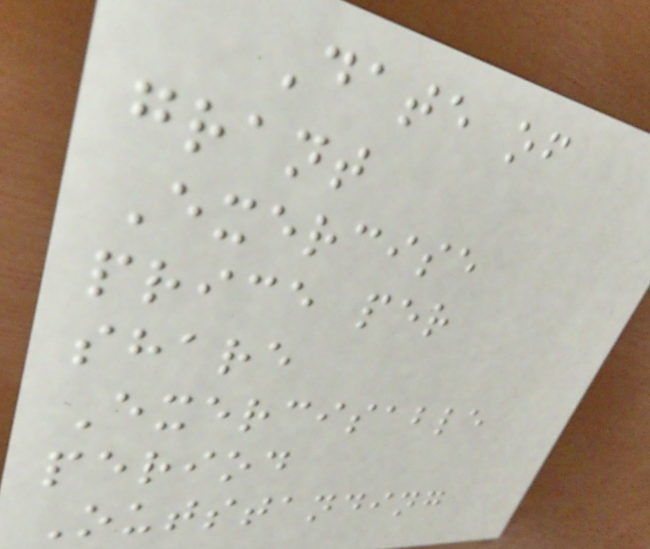Date of
grant
Exercise
price per
share
Exercisable
period
Outstanding
